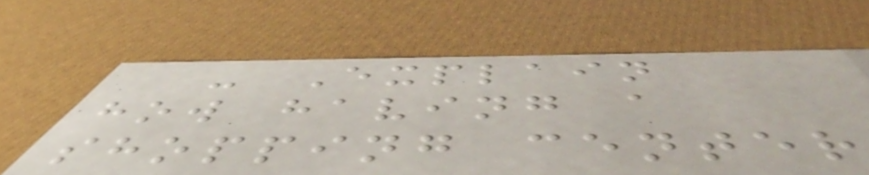- Explain
how having a
shopping center
